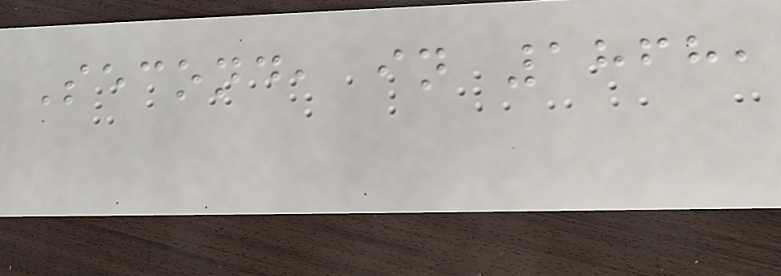Second, in 1868,
